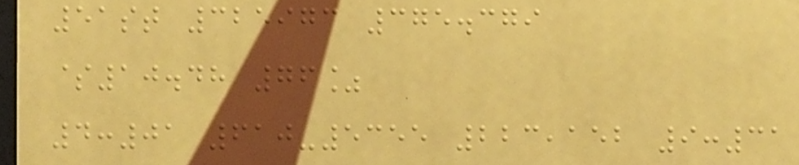51st 325973 375.379
$10.48 76%
4:01 610-5355 223,152 9:31
